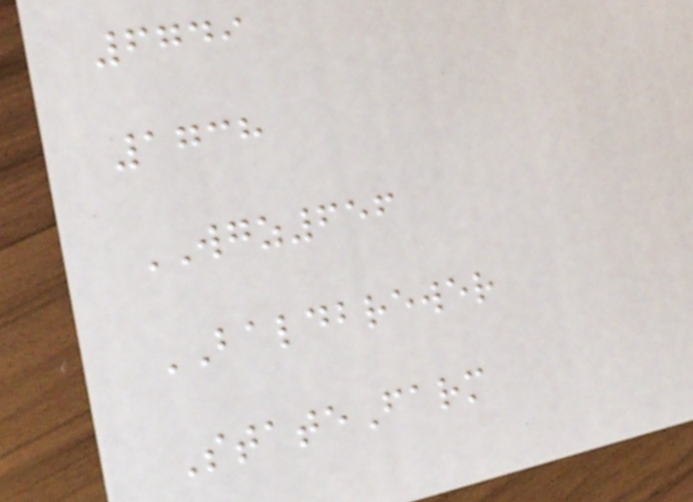6749
1738
WGZ656
BALDBREWER
StateFarm
